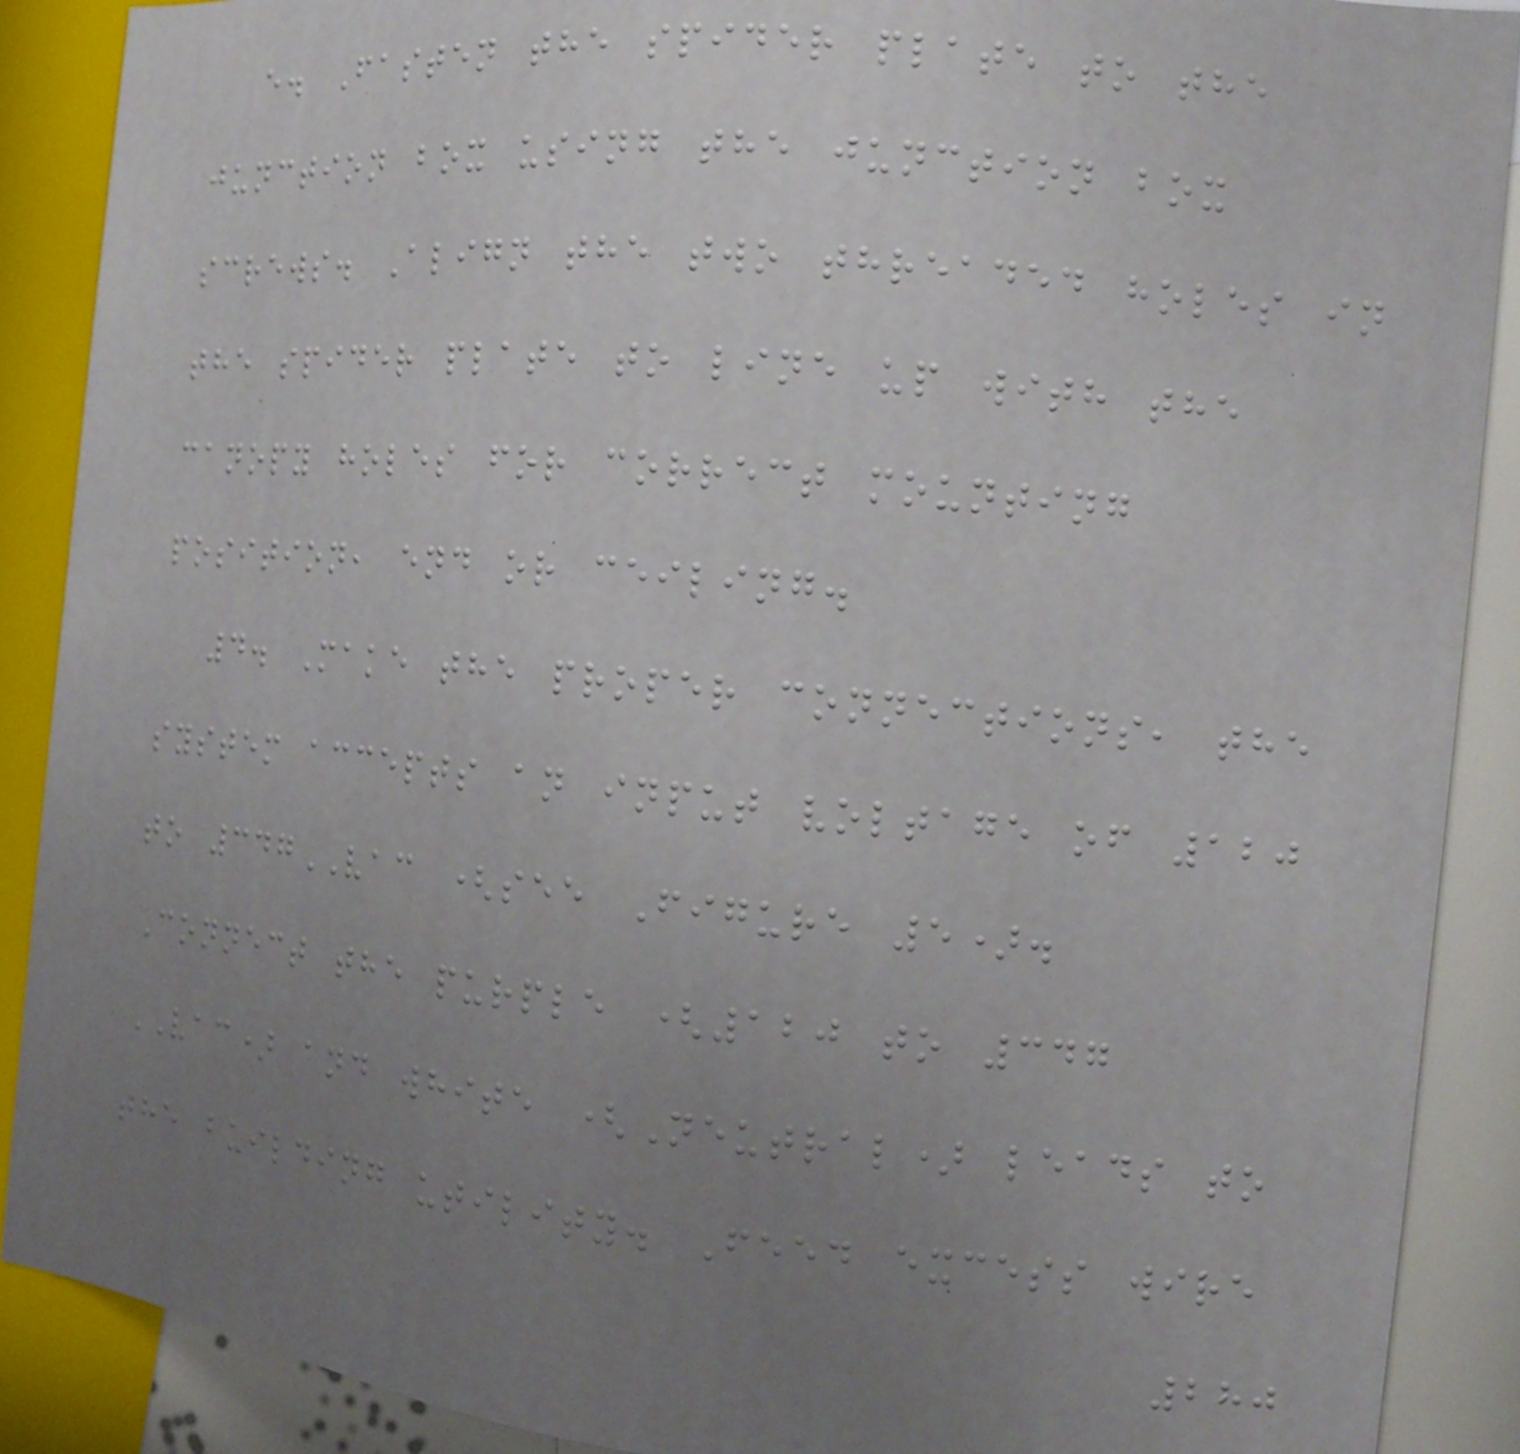e. Fasten the spider plate to the
junction box using the junction box
screws. Align the two threaded holes in
the spider plate to line up with the
canopy holes for correct mounting
position, end or ceiling.
4. Make the proper connections, the
system accepts an input voltage of 120
to 347VAC (see Figure 5).
Connect the purple (120 to 347
VAC) and white (Neutral) leads to
the building utility. Feed excess wire
280
